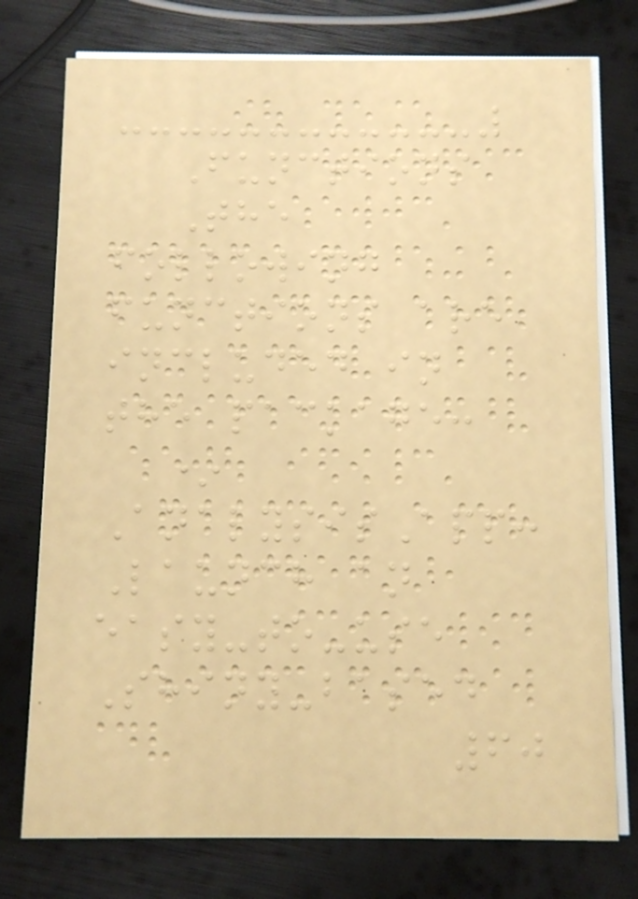Functions
The
following
functions are
included in
the package:
*
AnalysisApp:
Launch an
easy-to-use
Shiny-based
60
